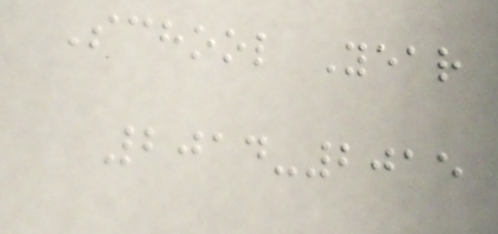School Year
2014-2015
